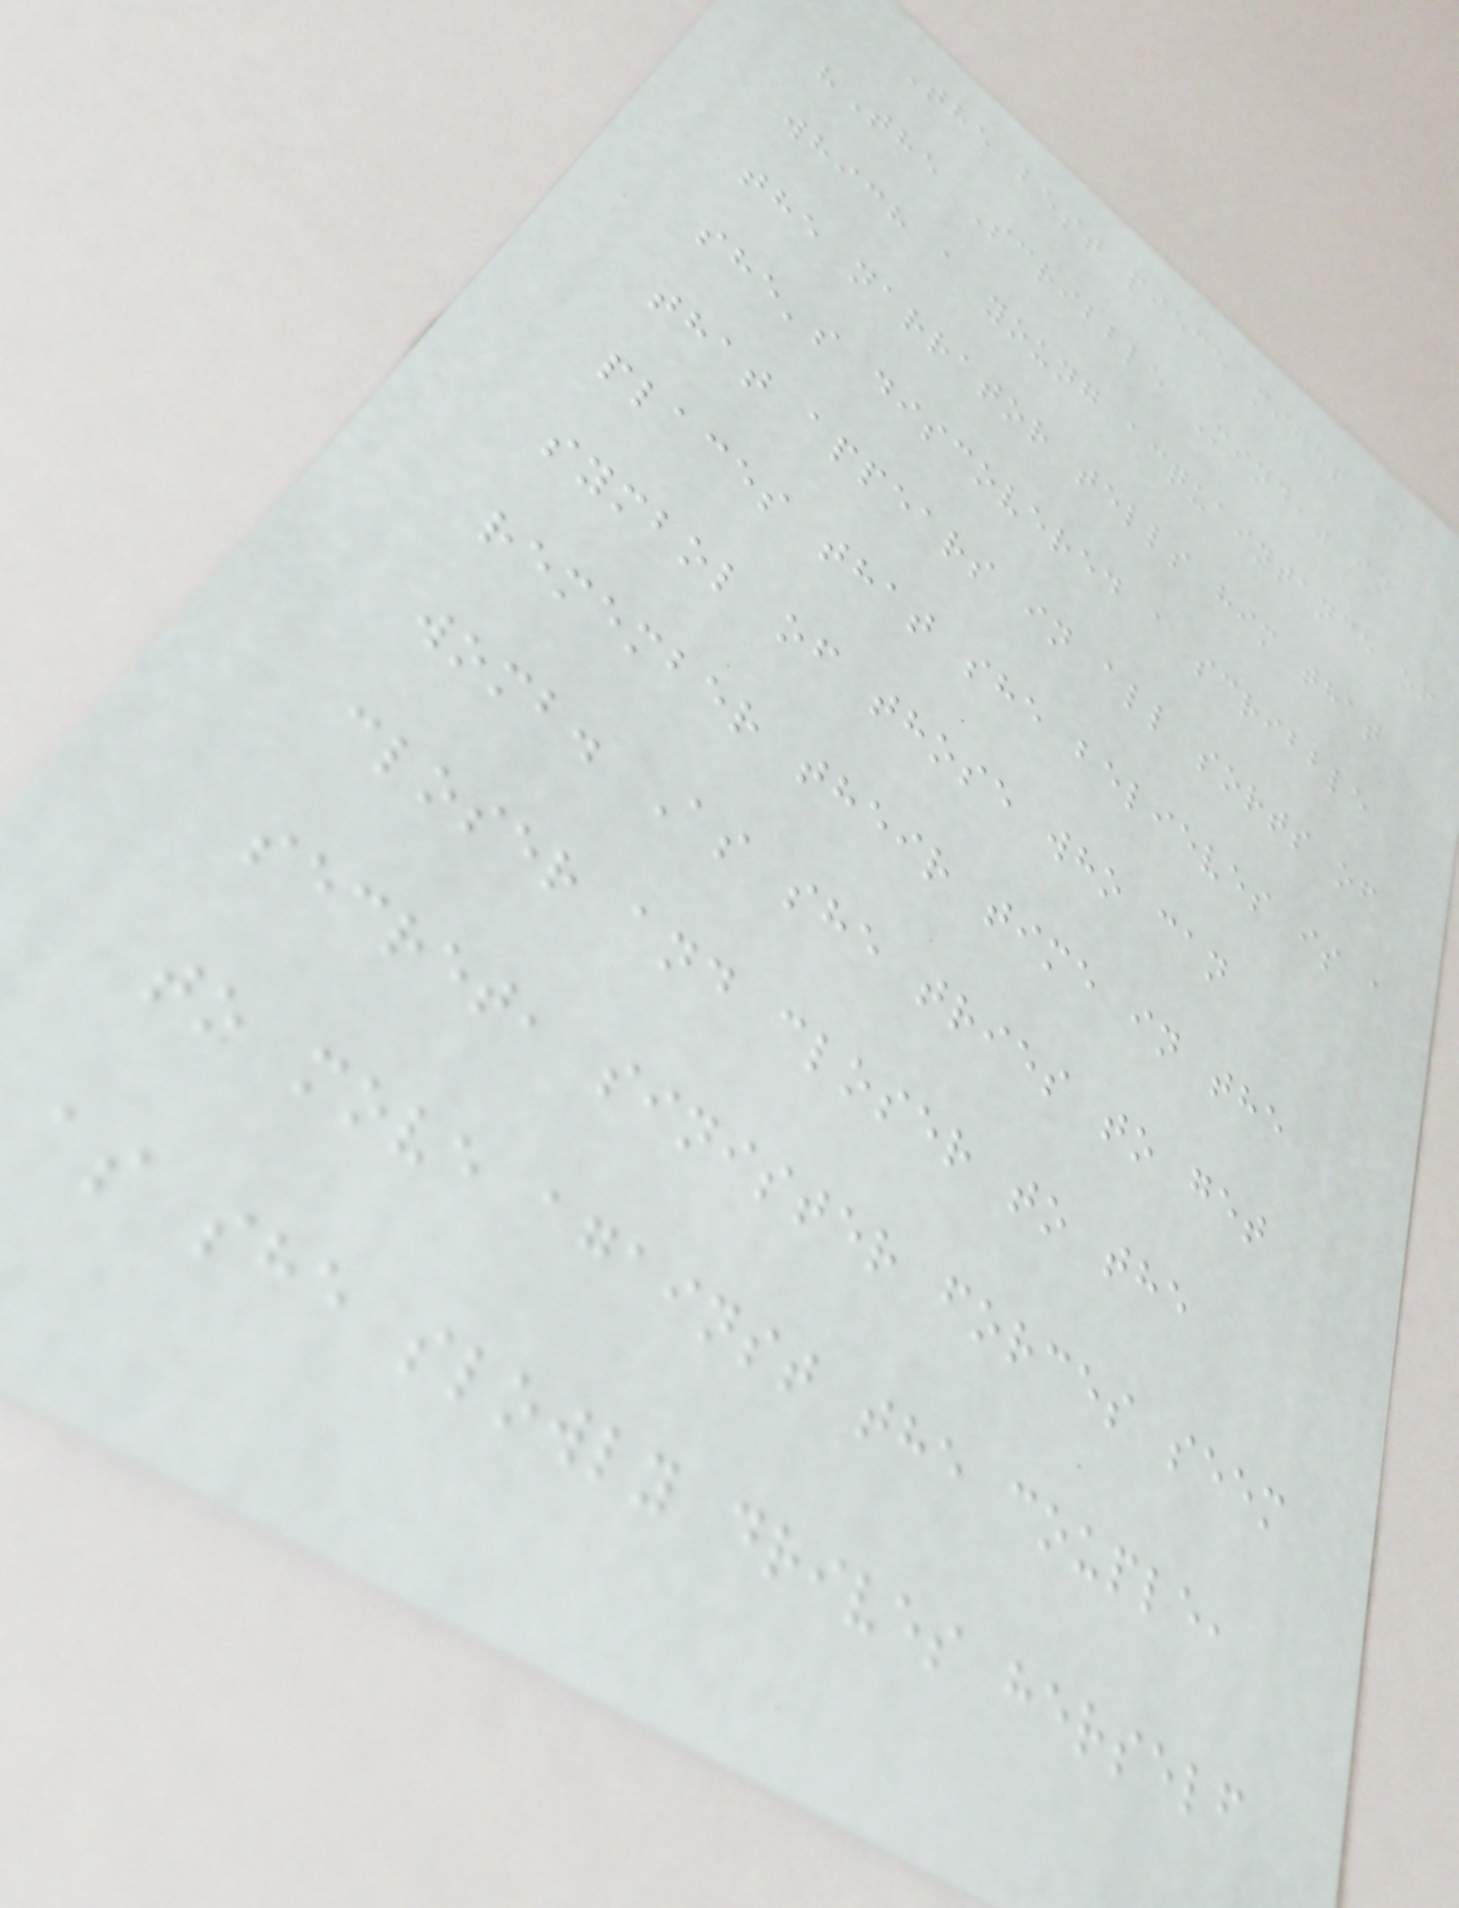The best piece might be
"The Scribble Mind," in
which a young acquaintance of
the narrator tells him that
she's discovered a scribble
that appears in all sorts of
places that she believes is a
symbol of those who can
remember their time in the
womb. As she tries to get
closer and closer to the
secret, sinister forces seem
to move against the couple,
as she slowly drives herself
